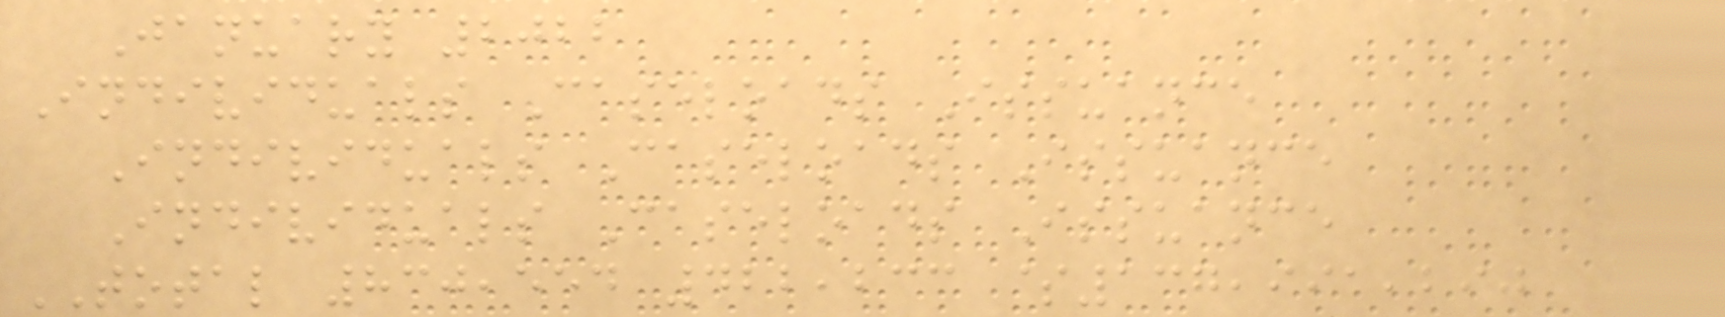January 2022
Individuals Caseloads Issuance
Individuals Caseloads Issuance
Individuals Caseloads Issuance
TOTAL 830,554 422,233 $137,991,290
